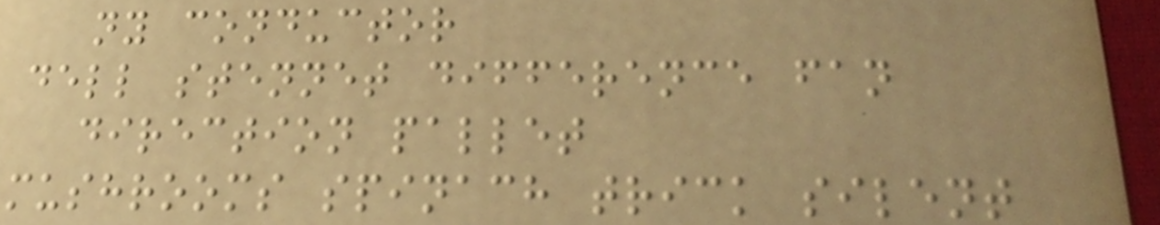ny conductor
dell stennet difference fan
direction pallet
mushrooms spinach trick silent
